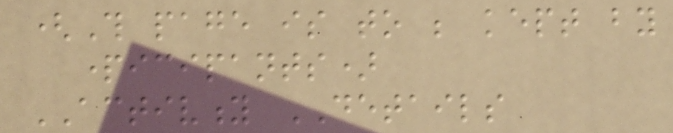(This page is to be kept by
participants)
ACTIVITY DETAILS
